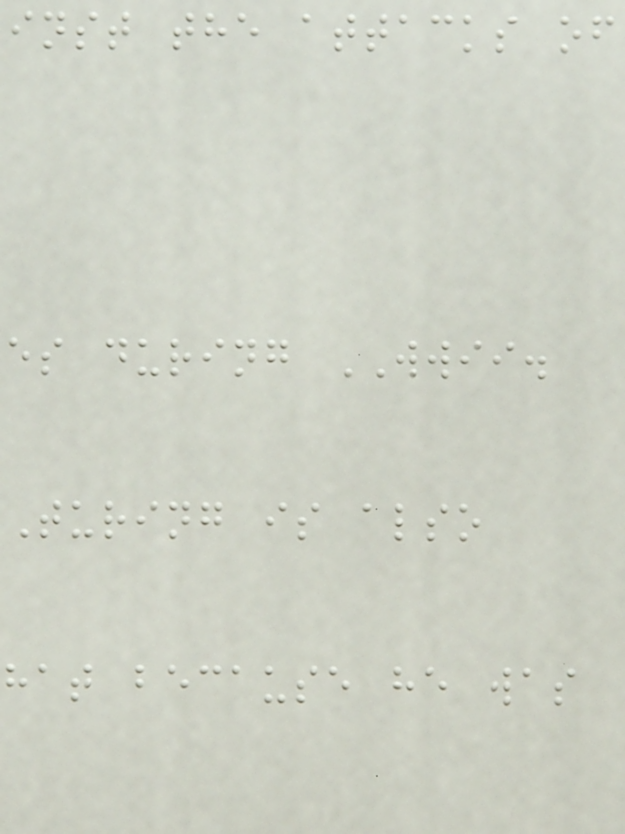inst the attacks of
es during WWII.
Turing is also
hat because he was
